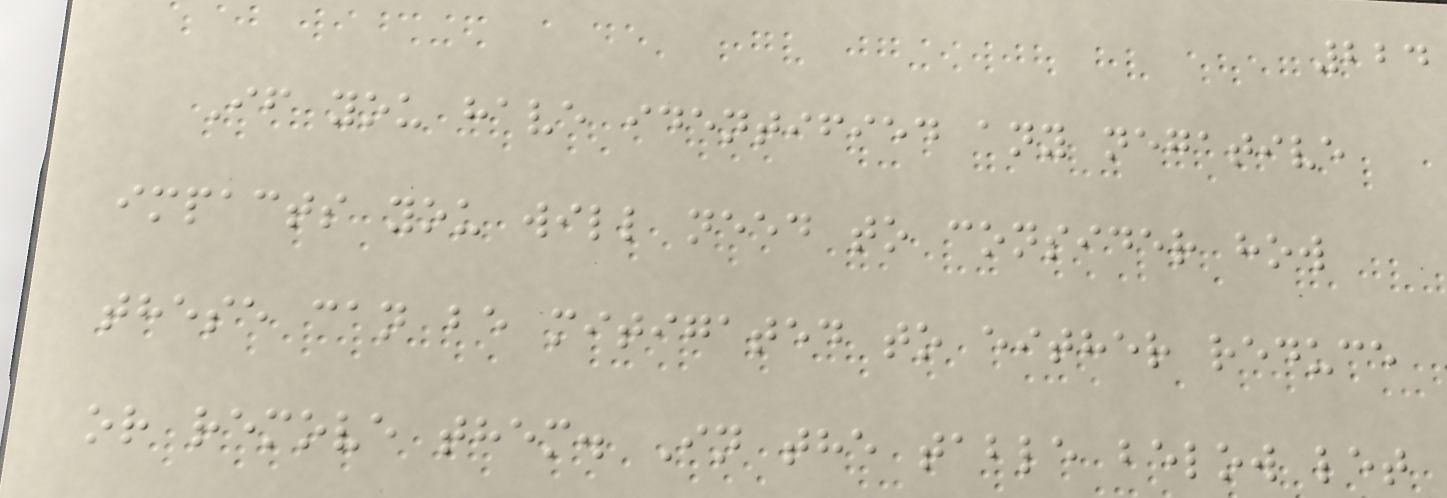224
If you have identified any negative
impacts you will need to consider how
these can be mitigated to either reduce
or remove them. In the table below let
